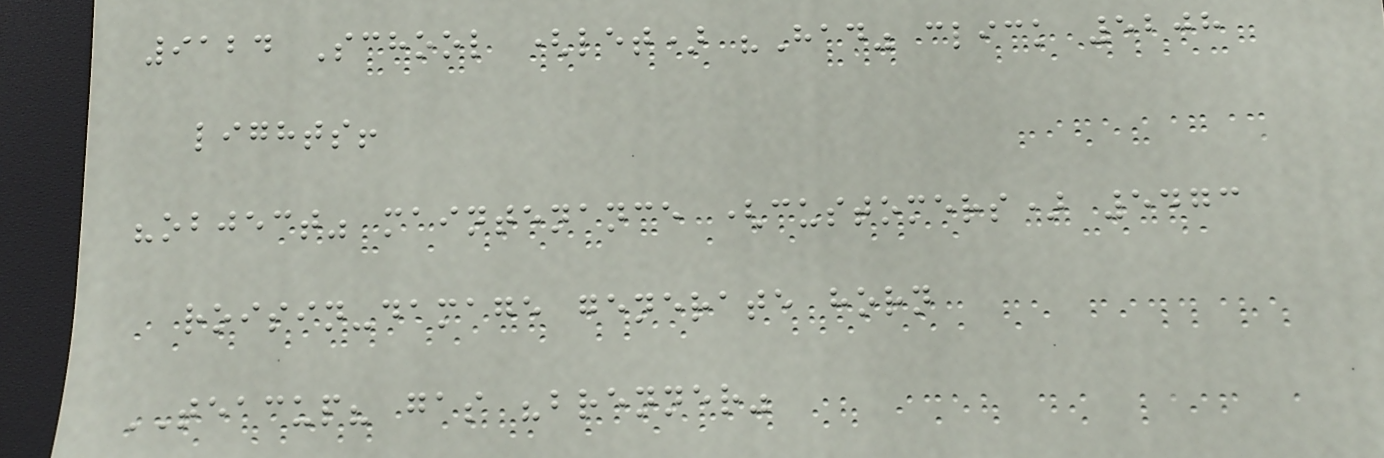9124 School (let) "Had" click 5208
lights!
"object" maintenance (customers) 5473
roisin-damage generate horn
TEACUP? gas "brenner"
